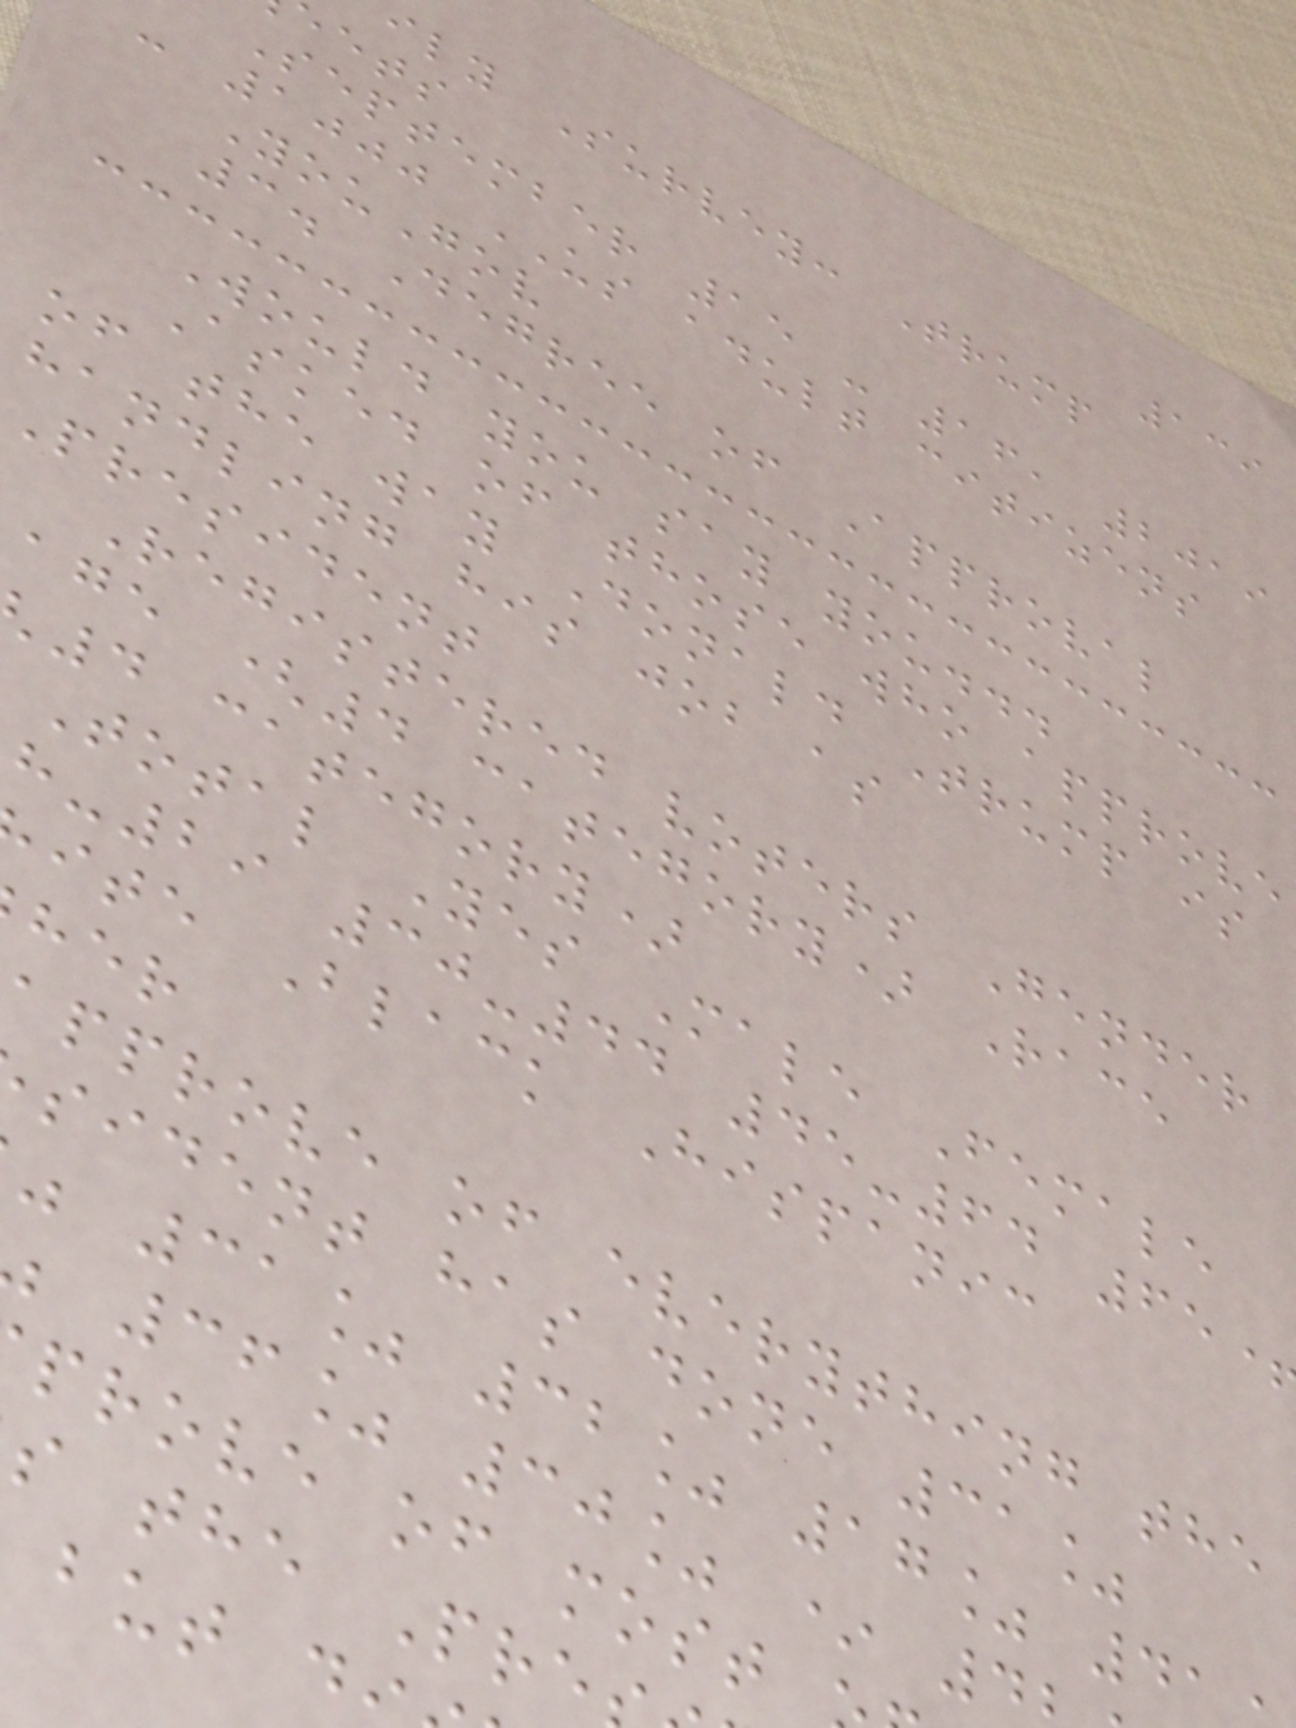139
ily Survey: Trump
September 15 - 16, 2019
- 1000 US adult citizens
YouGov
3. Degree of Approval
Would you say you...
Asked of those who approve
of the way Donald Trump is
handling his job as
President
Registered voters Gender
age (4 category) Race
4 category)
Total Yes Male Female
-29 30-44 45-64 65
ite Black Hispanic
approve of everything the
sident has done 31%
31% 32% 17% 41
36% 30% * 4
prove of most
s the Pre
